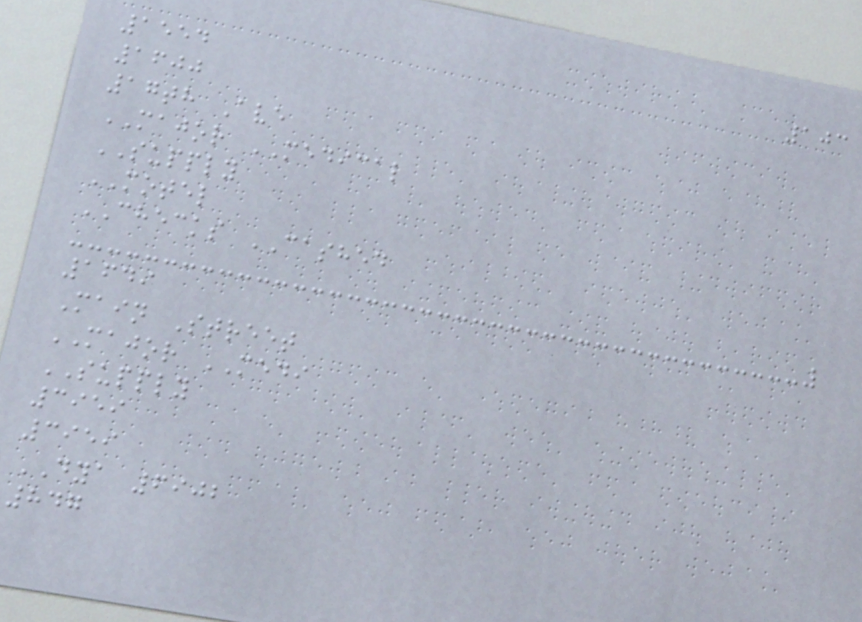103
1554
1600
17th Ave
MAJOR MEDICAL
SUPPLY
MOTEL
CHECKS CASHED
1649
Main Street
MAJOR MEDI
SUPPLY
3959
3959
DYA 6902
847
